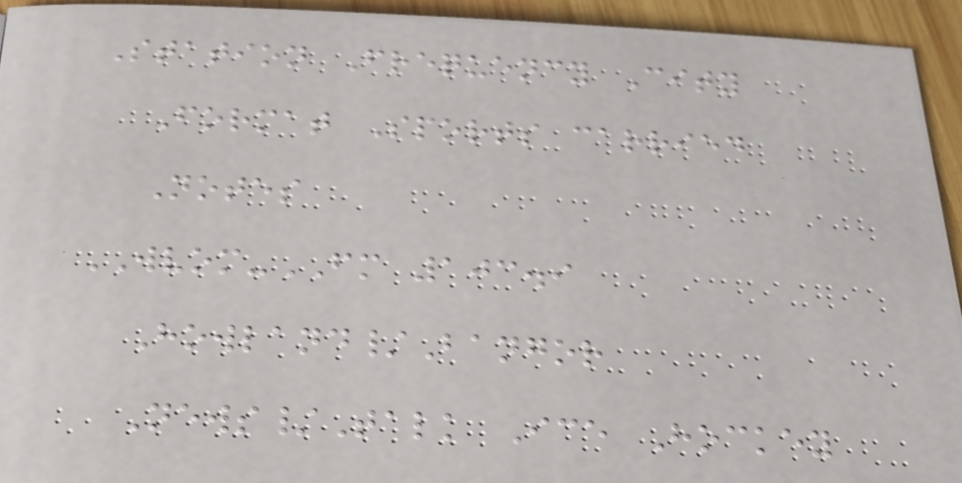Station Frequency City
Format Sports carried
Notes
WVOM-FM 103.9
Howland/Bangor
News/Talk Ice Hockey
